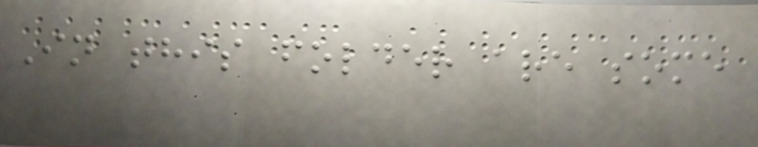In this folder are some
